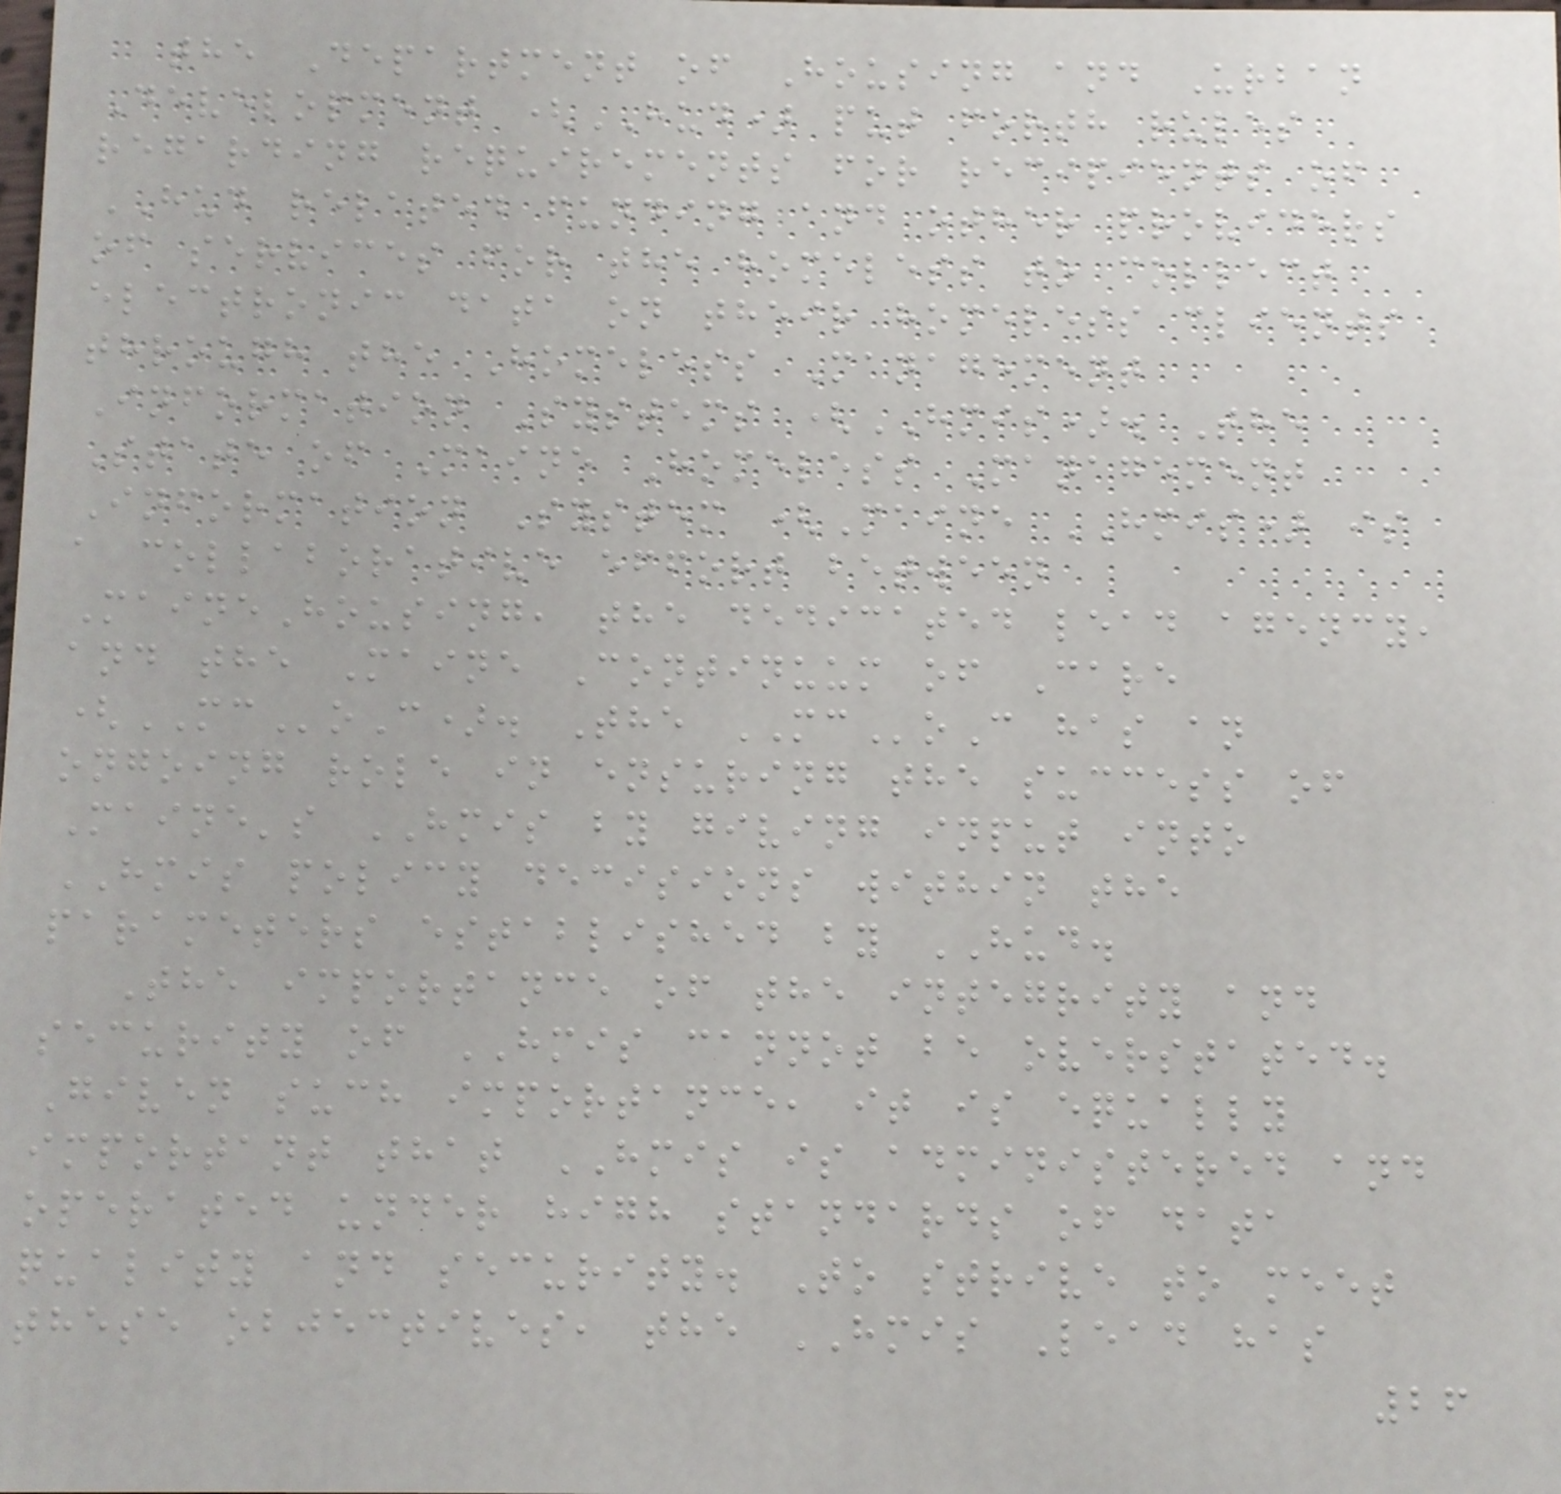the Department of Housing and Urban
Development (HUD) put forth rules
regarding requirements for recipients of
HUD related funding and other providers
of services for the homeless to collect
electronic data on their homeless clients
through the Homeless Management
Information Systems (HMIS). The
State of Maine Homeless Management
Information System (Maine HMIS) is
a collaborative effort between
MaineHousing, the dedicated lead agency,
and the Maine Continuum of Care
(MCoC). The MCoC has an
ongoing role in ensuring the success of
Maine's HMIS by giving input into
HMIS policy decisions within the
parameters established by HUD.
The importance of the integrity and
security of HMIS cannot be overstated.
Given such importance, it is equally
important that HMIS is administered and
operated under high standards of data
quality and security. To strive to meet
these objectives, the HMIS Lead has
26
